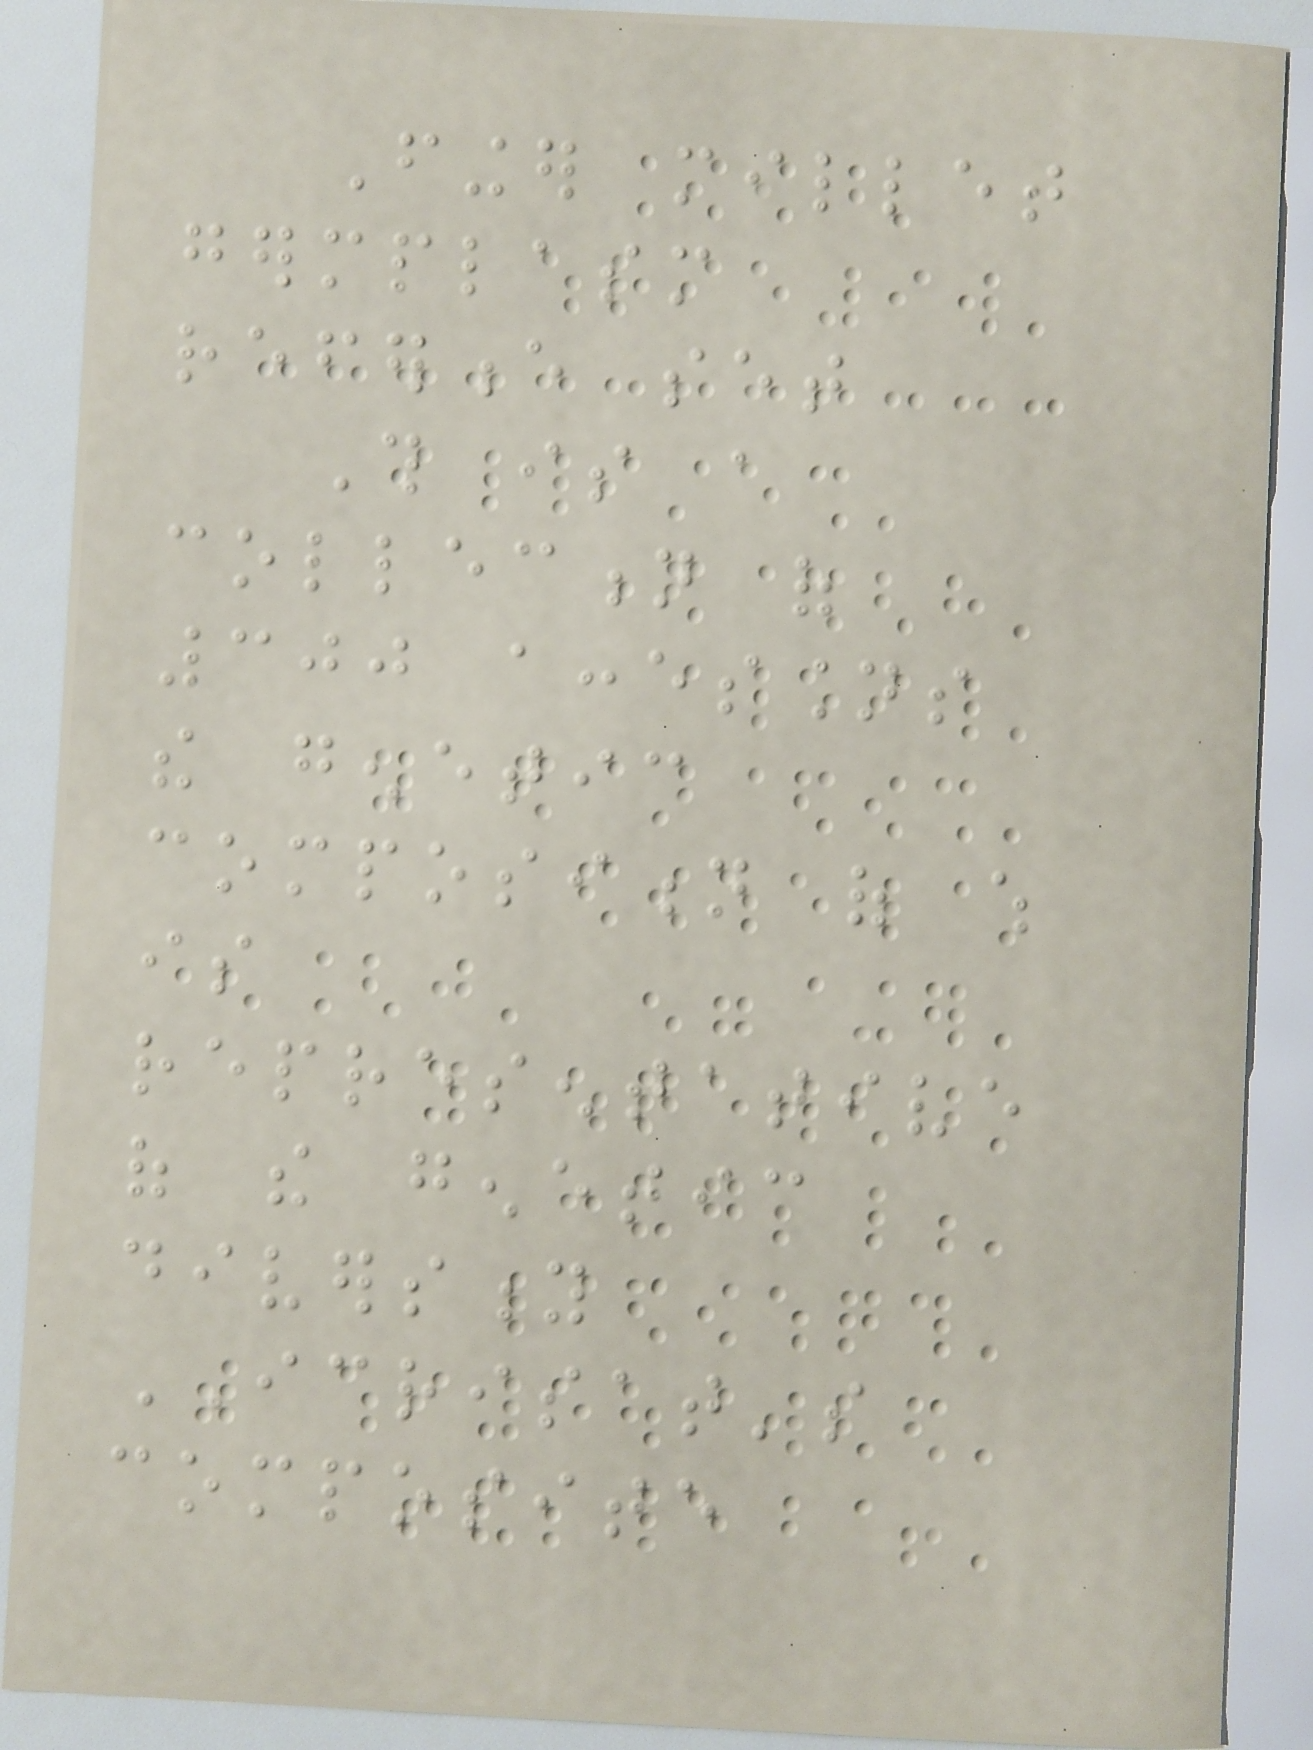Finger millet
germplasm
reference set
This is a
collection of
300 accessions
the genetic
composition of which
is
representative
of the genetic
diversity
ICRISAT's
composite
